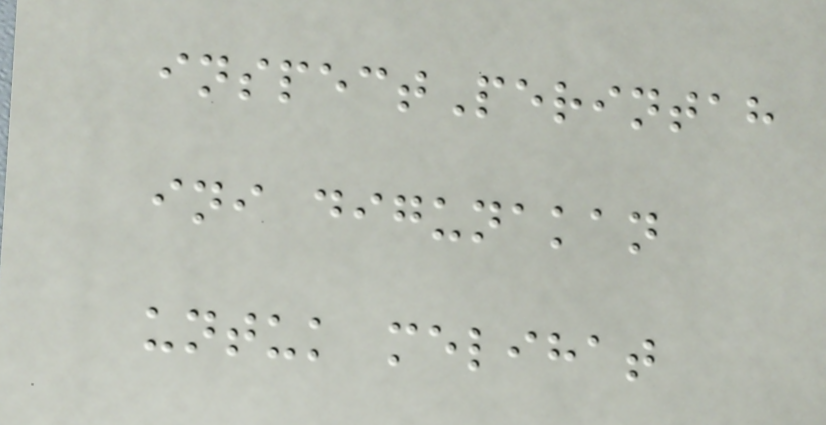inspectPerintah
ini digunakan
untuk melihat
